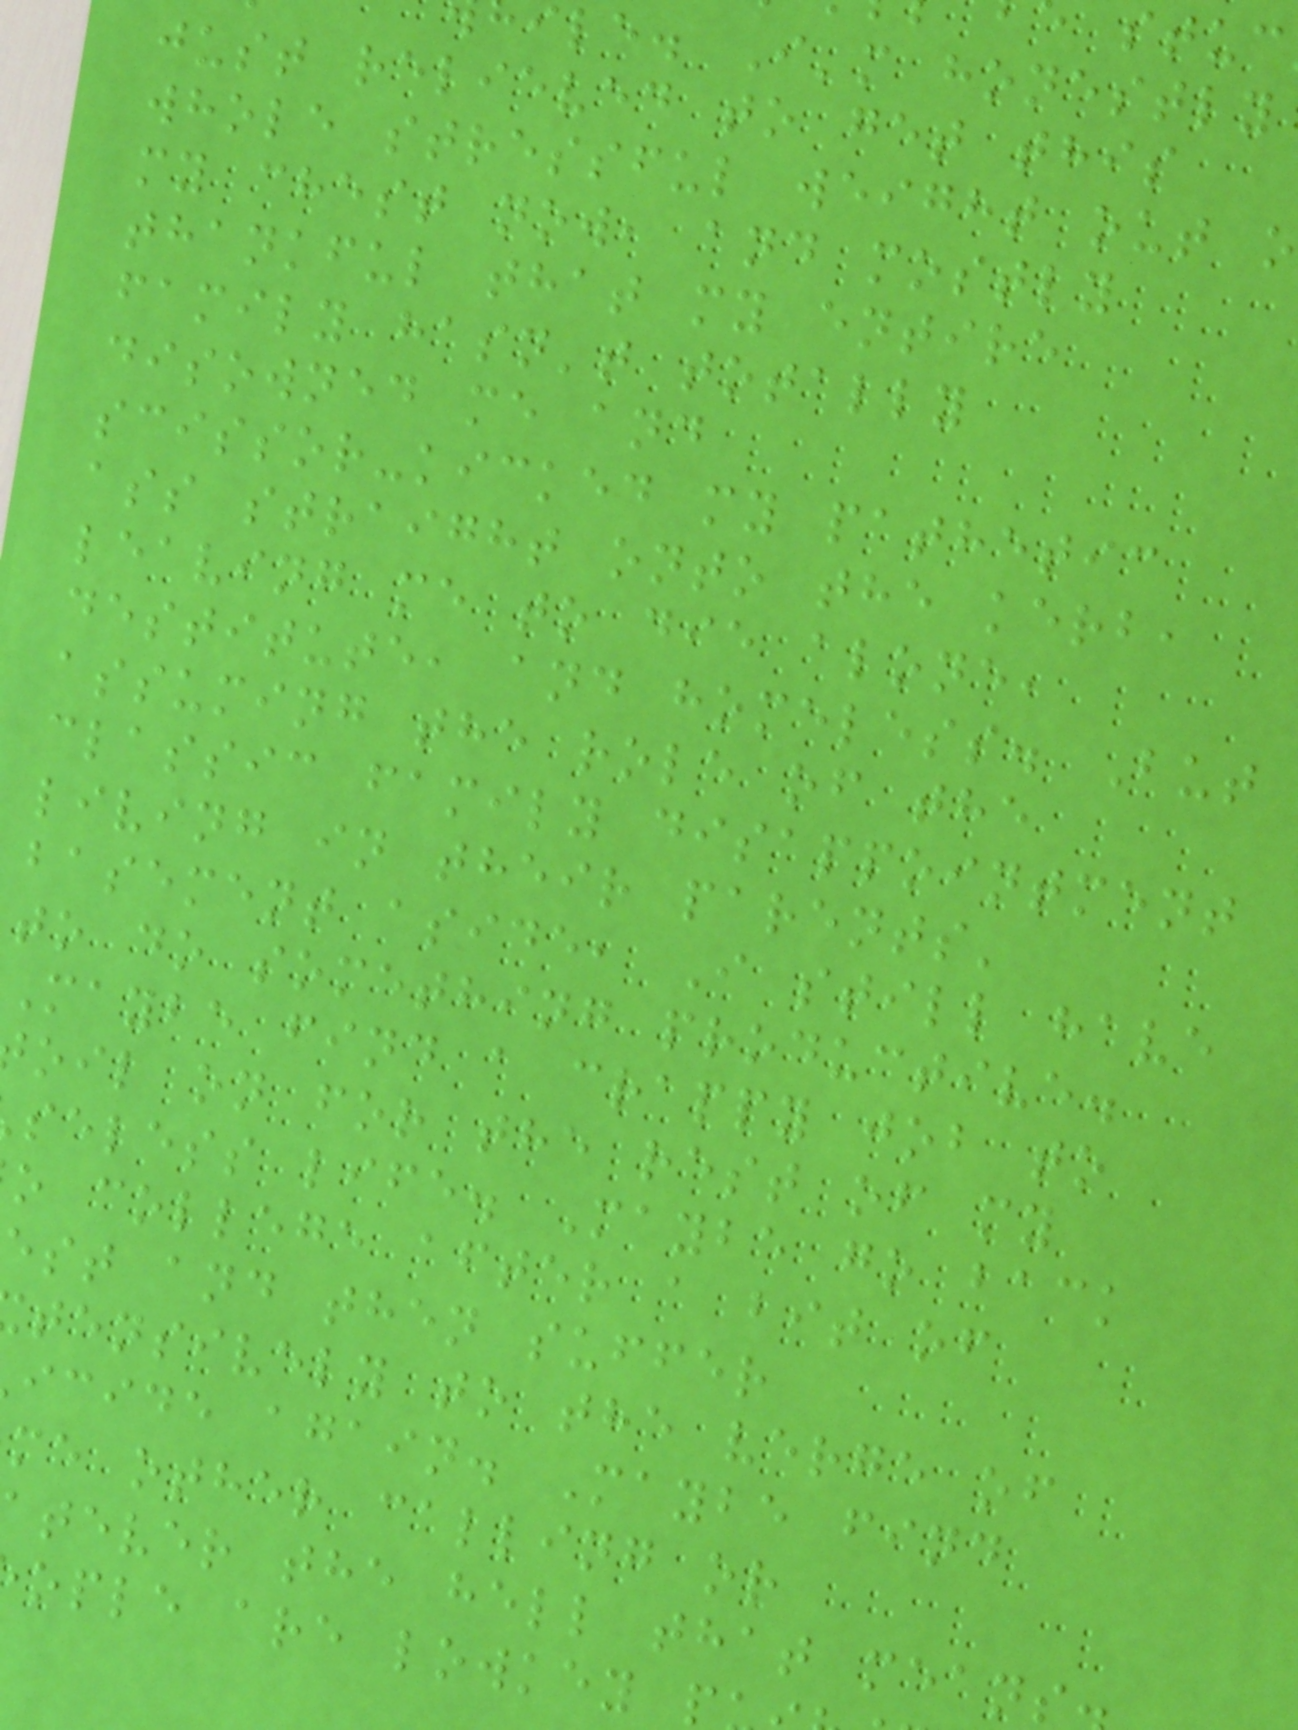ile. I'm honestly
just relieved to get this
whole stressful weight out o
my chest now, and mostly
thankful that my entire
family hasn't totally
disowned me and
scissor-kicked my pathetic
ass straight onto the kerb,
leaving me to die alone,
destitute, and homeless. But
assuming the role of the
classic family disappointment
living in their parents'
basement aside, I still have
to do something productive.
Maybe find a crappy job to
oil on for the rest of my
seless life. Maybe go back
o college after a bit of
est and then suffer
tensively to the verge of
icide again. Maybe find
me other calling or
tever the hell that means
ople are lowkey
